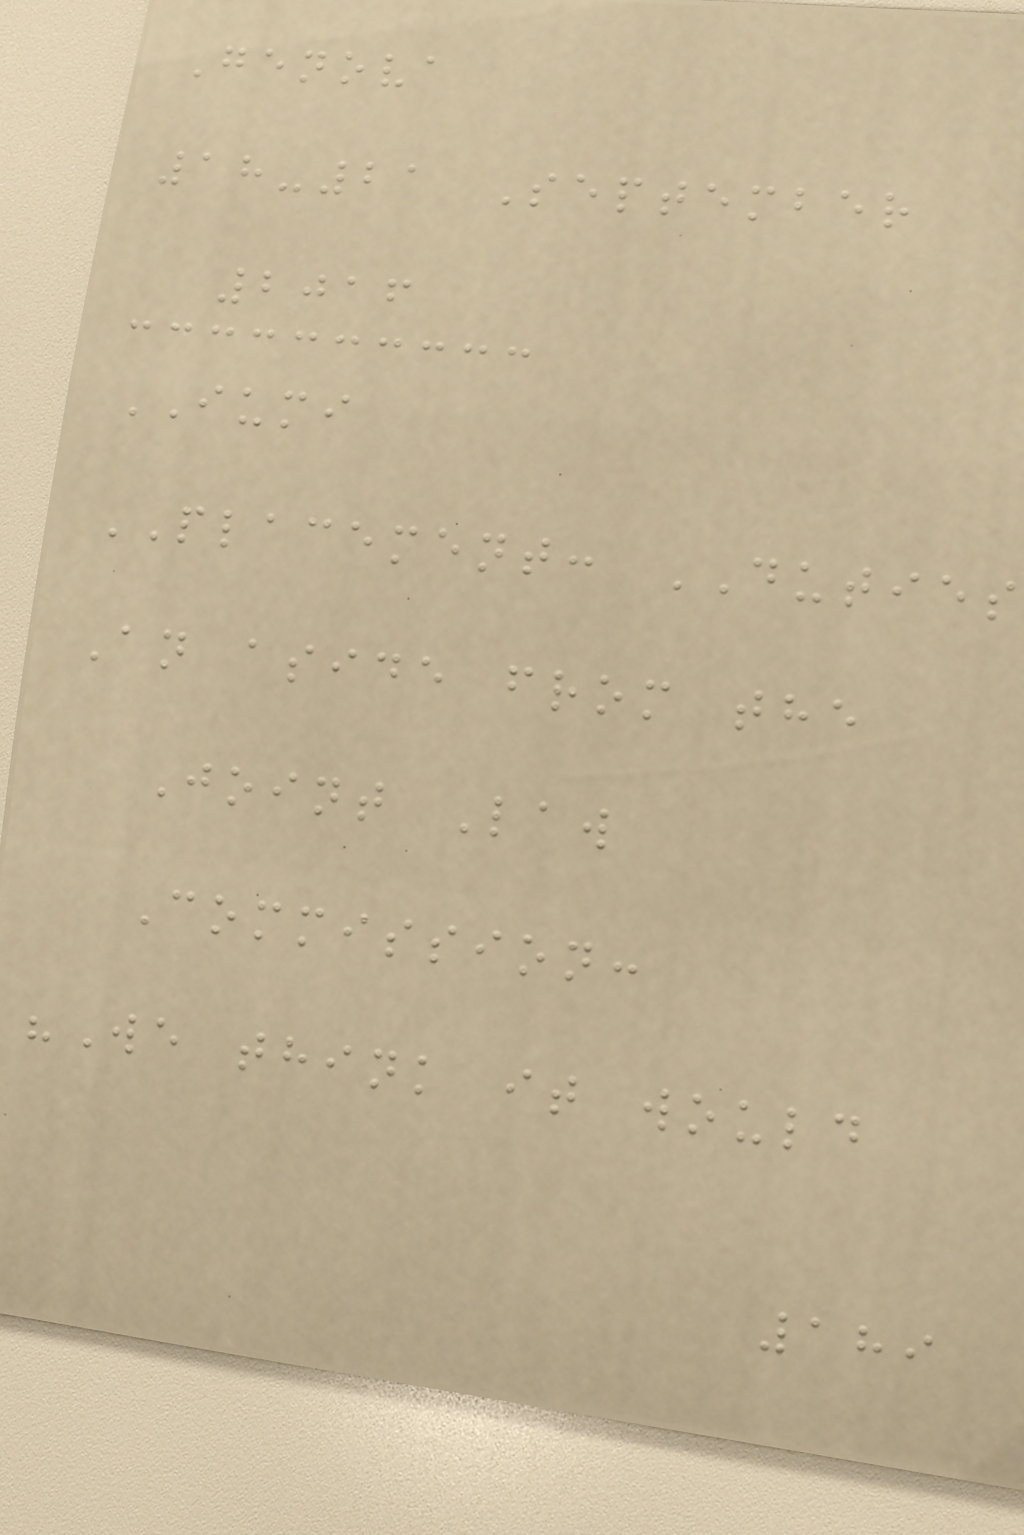Genova
18-21 September
2016
IUMI
PLACEMENT: DUTIES
An aside from the
Joint Law
Commission:
"We think it would
189
